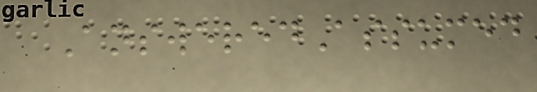AnsweredAssumed
